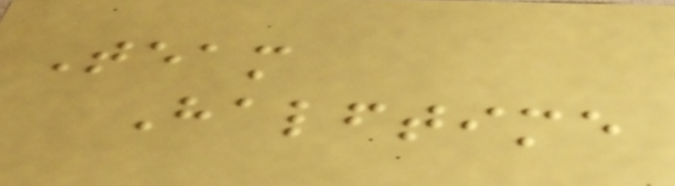Team
Halftime
